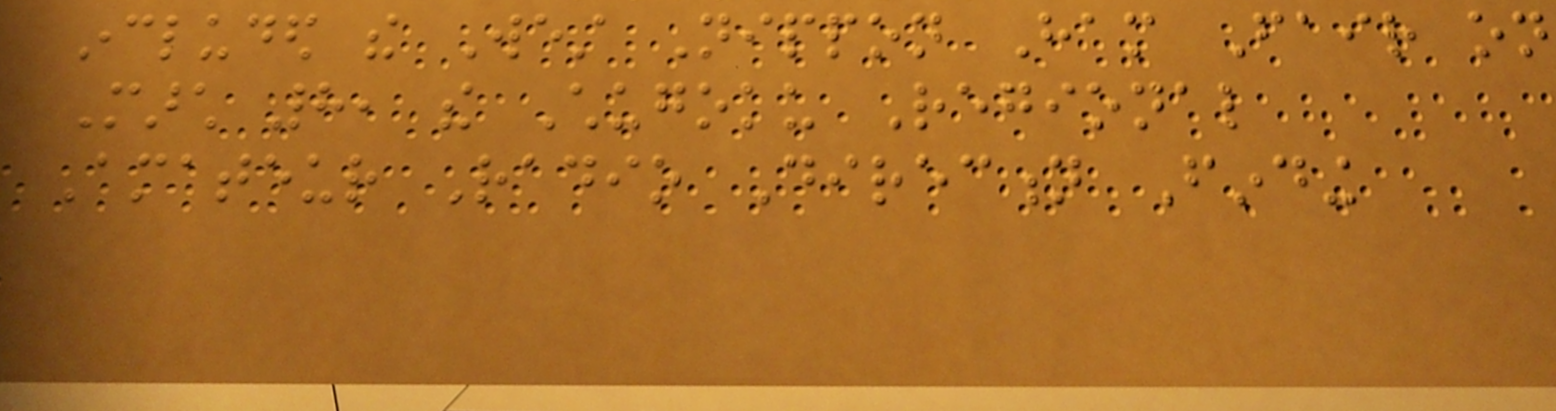included the West Nippon Ham Fair on
March 8, the Chugoku Regional
Amateur Radio Direction Finding
